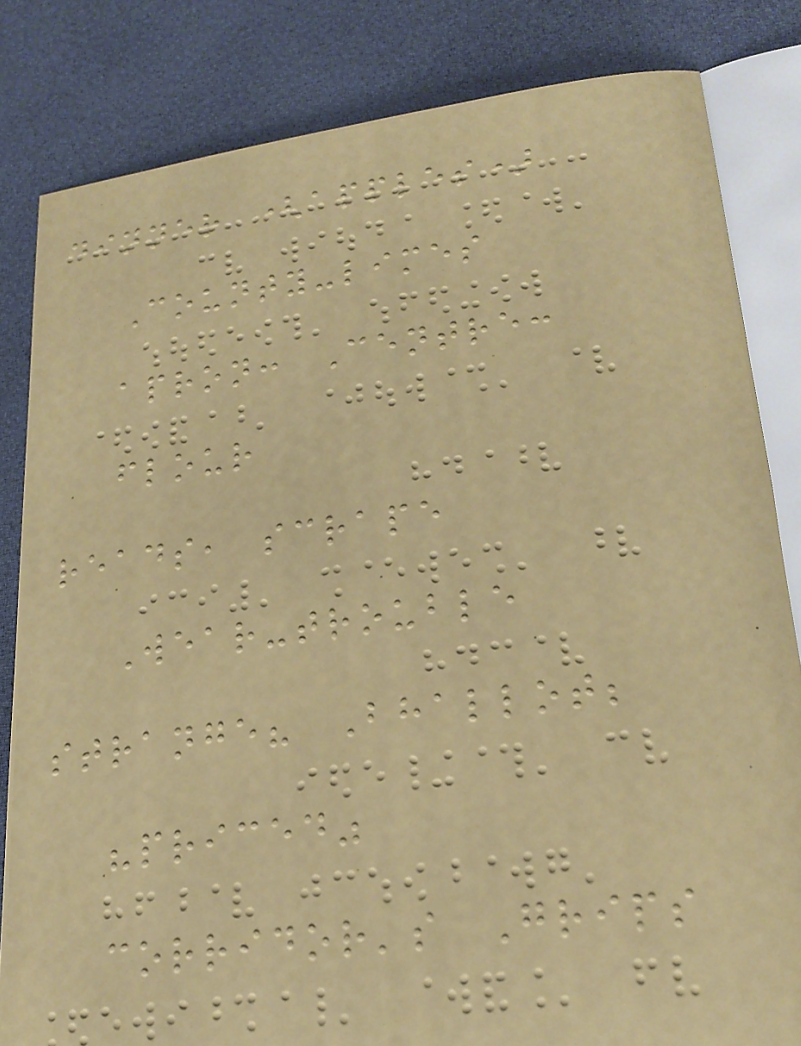dinner (apples)
County-limes
apron: Centre:
flour
reads, scrape
Wear-trouble
strange? Bhallot;
"priced"
corridor's Grips
